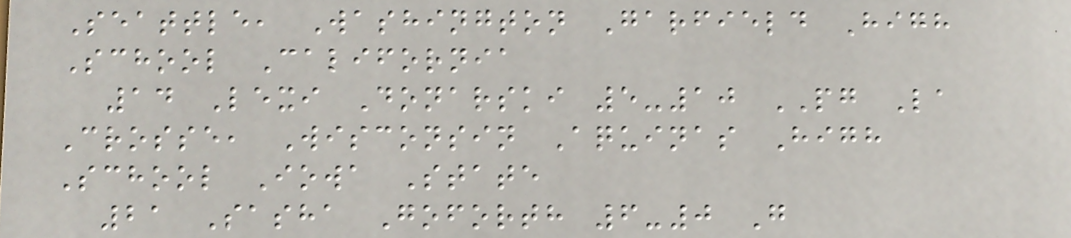Seattle, Washington Garfield High
School California
14 Lexi Donarski 5-10 PG La
Crosse, Wisconsin Aquinas High
School Iowa State
21 Sasha Goforth 6-0 G
